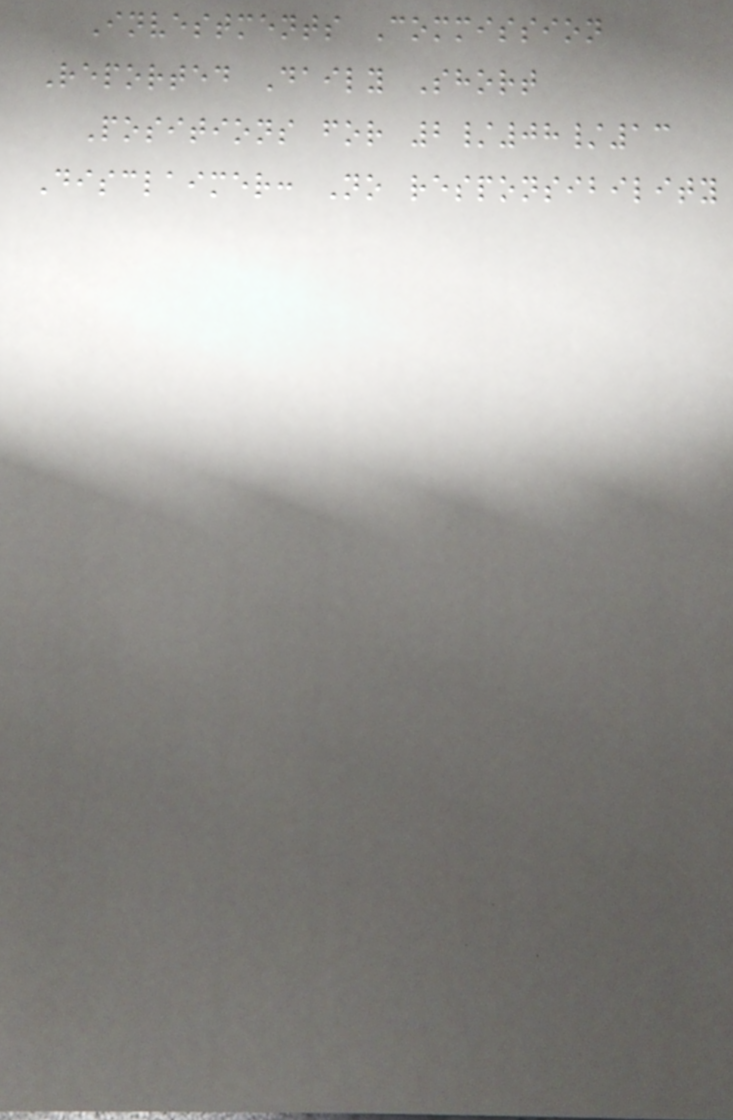Investments Commission
Reported Daily Short
Positions for 2/08/13
Disclaimer: No responsibility
